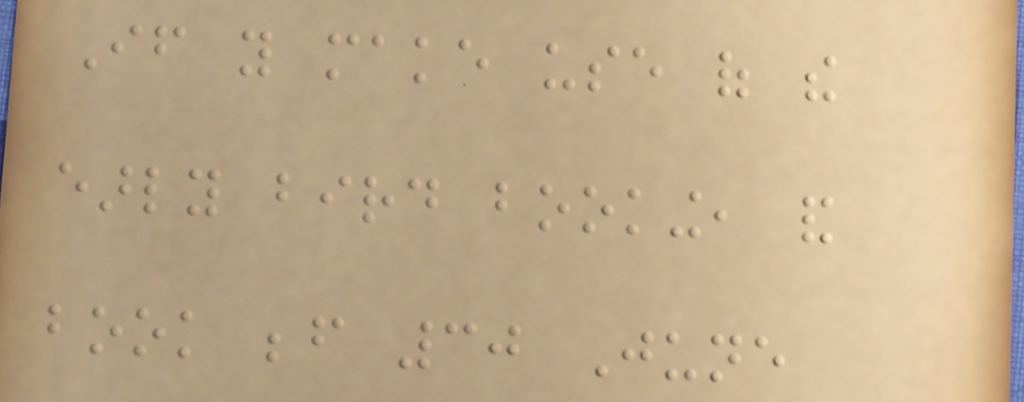If you make use of the
early bird booking, and
book before 30 June
